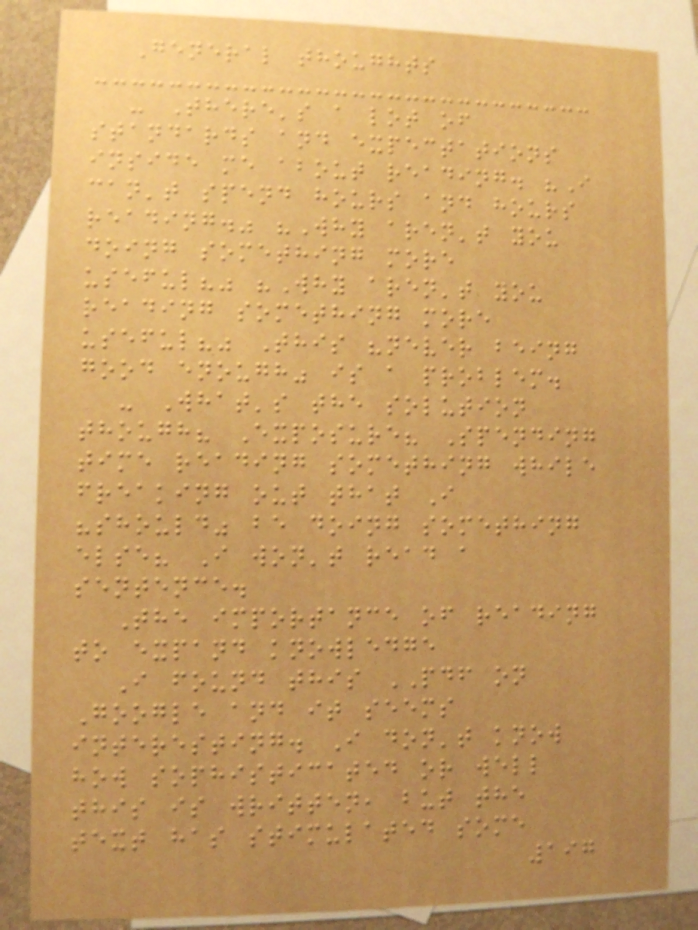General thoughts
- There's a lot of
standards and expectations
inside me about reading. "I
can't spend hours and hours
reading." "Why aren't you
doing something more
useful?" "Why aren't you
reading something more
useful?" This "never being
good enough" is a problem.
- What's the solution
though? Exposure? Spending
time reading something while
freaking out that I
"should" be doing something
else? I won't read a
sentence.
The importance of reading
to expand knowledge
I found this PDF on
Google and it seems
interesting. I don't know
how sophisticated or well
this is written, but the
text has stimulated some
197
